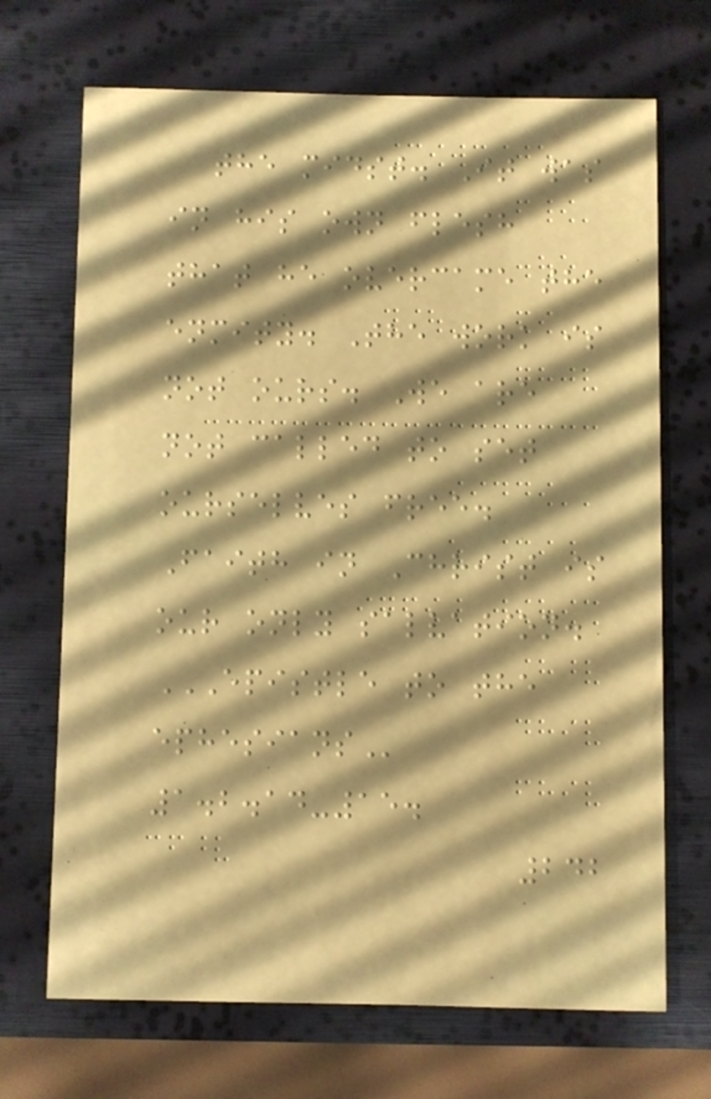the midst. It was
in his own flesh
that he overcame the
enmity. The work is
not ours. We are
not called to set
ourselves free.
Faith in Christ is
our only salvation.
EPISTLE TO THE
EPHESIANS
1.2.14-15.
242
